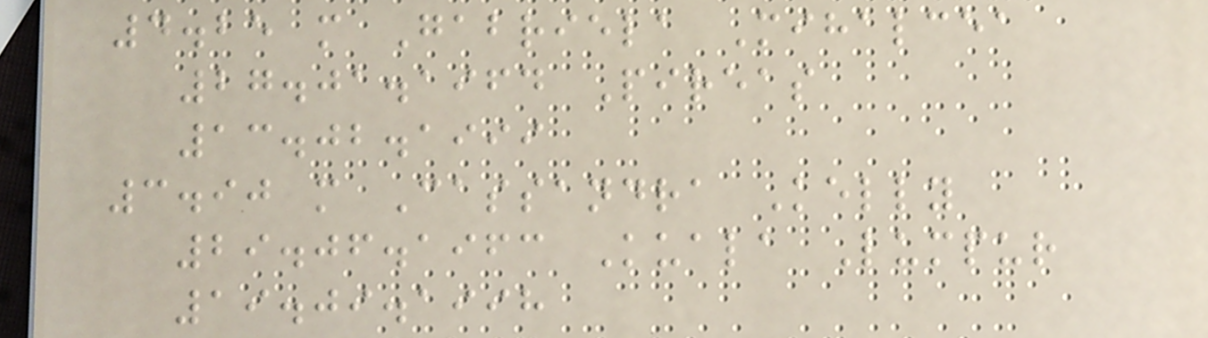4.25 m Gabriela Mihalcea
27.01.1964 Pireas
13.02.1999
3.90 m Cassandra Kelly
29.06.1963 Kuala Lumpur
19.09.1998
